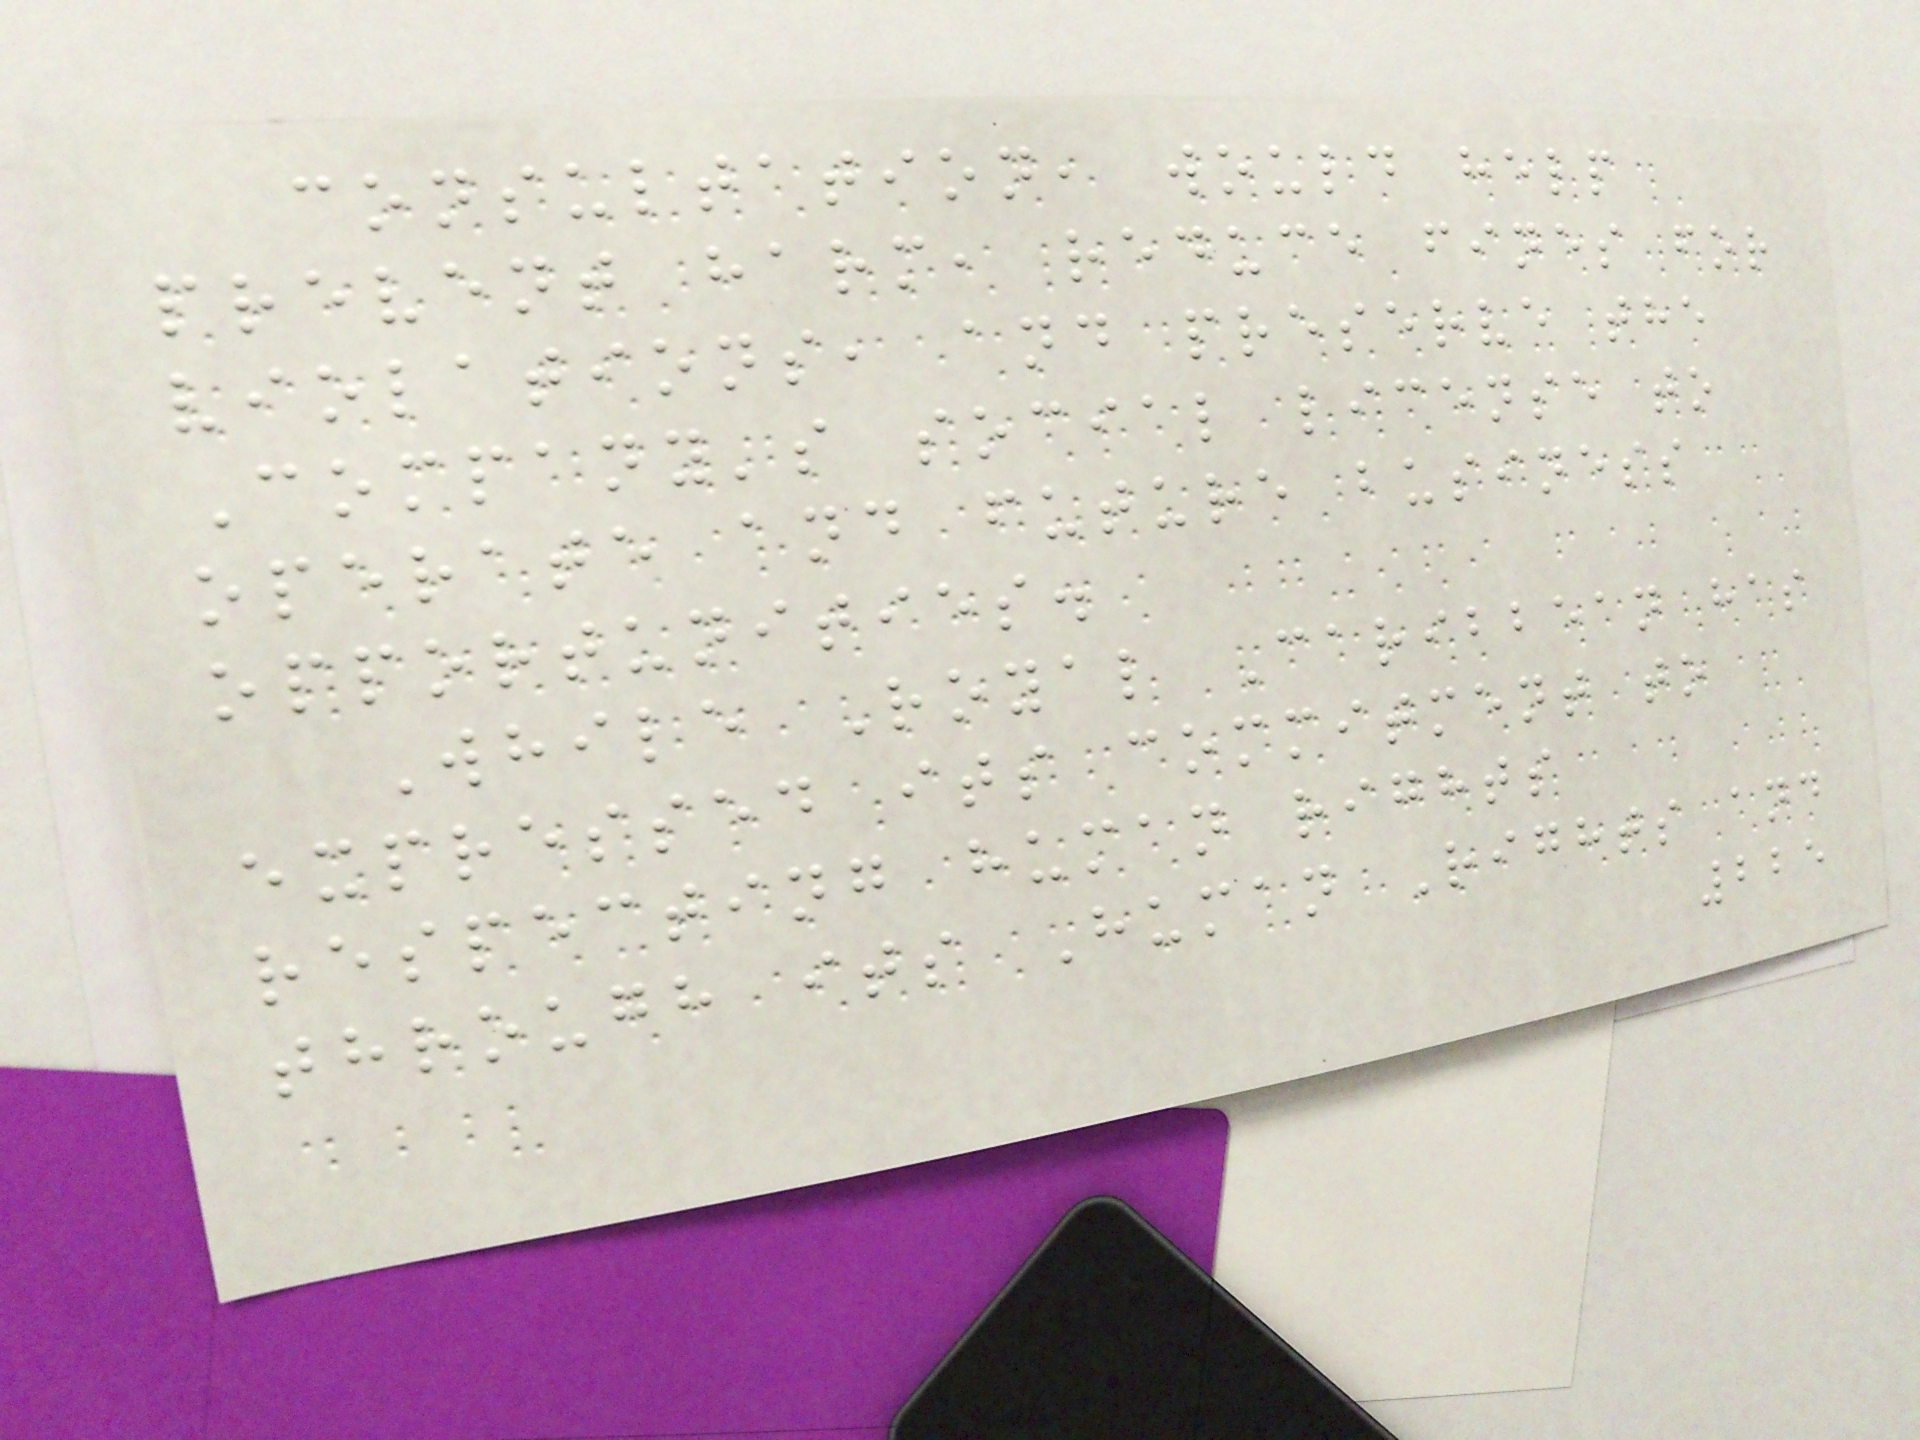consultation, would help
prevent harm, reduce fines for
violations, and preserve the
Company's social license to
operate and future business
opportunities.
While Royal Caribbean has
expressed its commitment to
respecting human rights
through its Human Rights and
225
